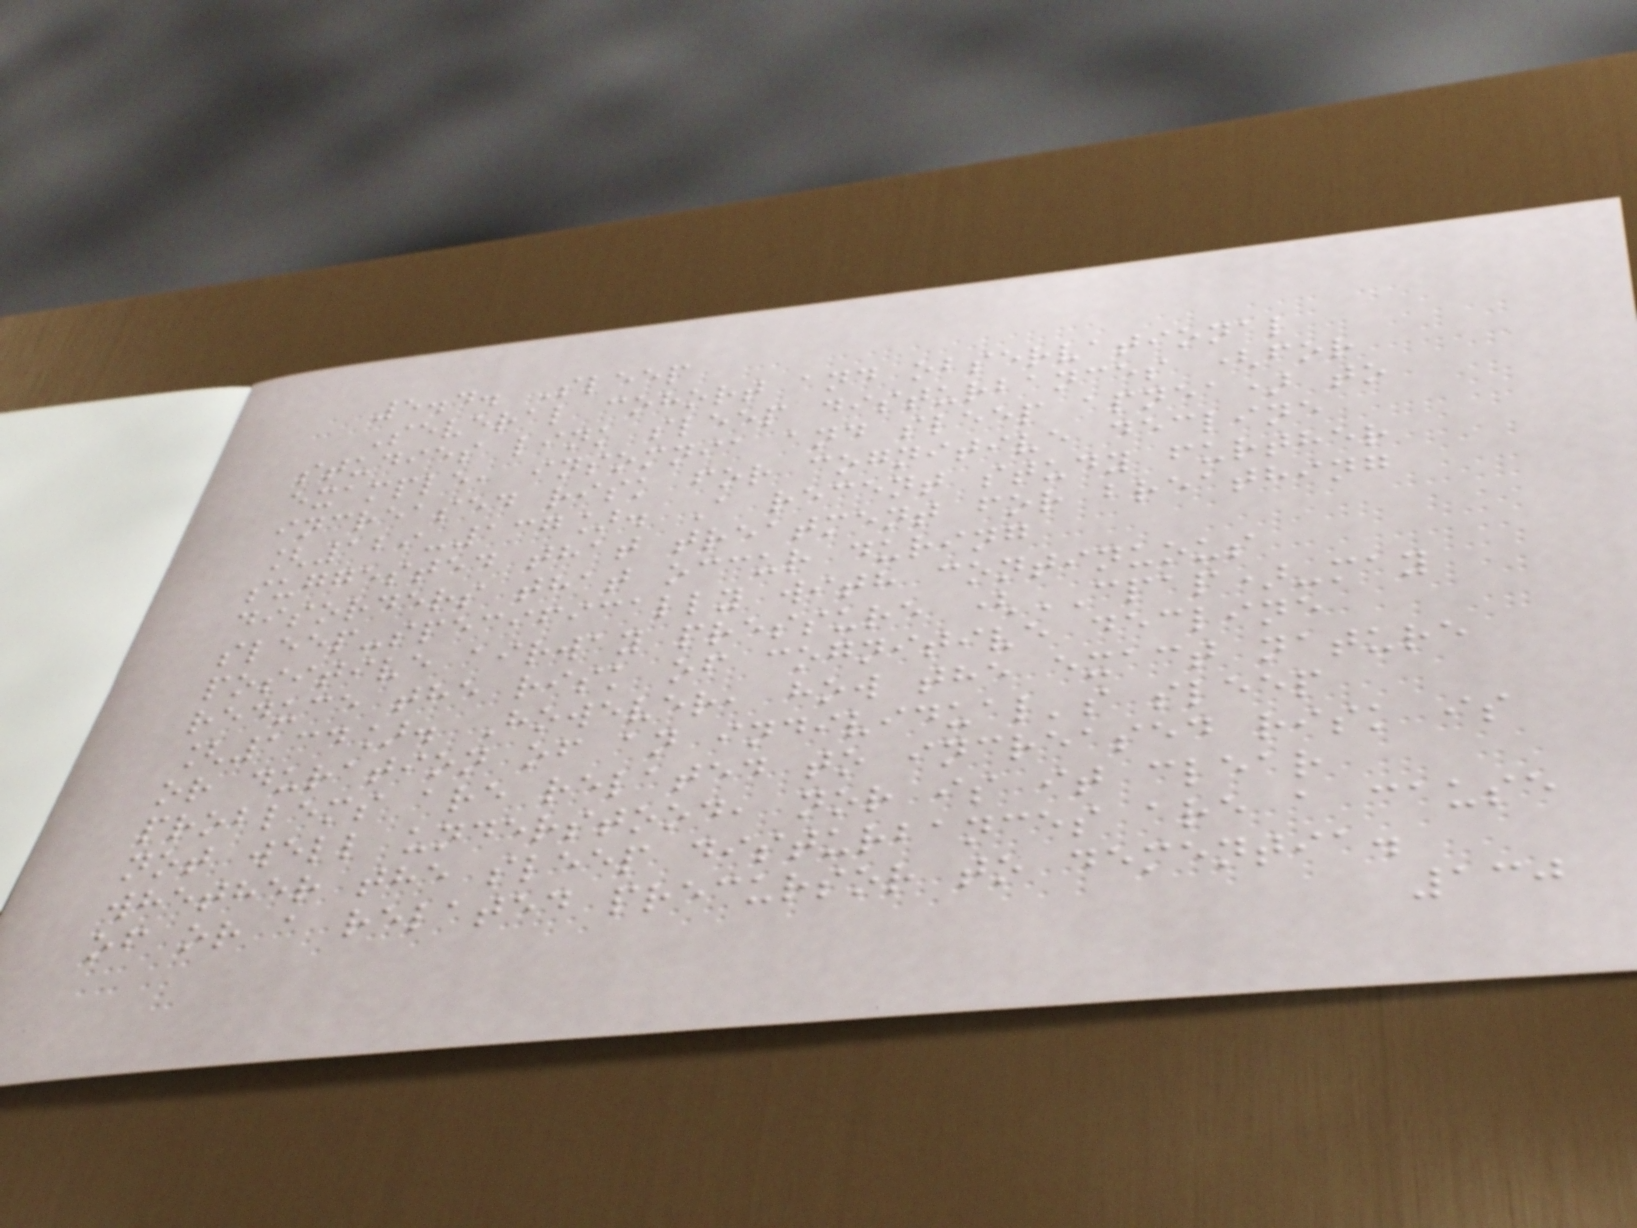5.4. Sleep
Several cohort and observational
studies link sleep disturbances (for
example, insomnia and sleep apnea) to
increased risk for cognitive decline
[129-137]. A recent study further
suggested that treatment for breathing
disorders that occur during
sleep-specifically with continuous
positive airway pressure (CPAP)-may
reduce the risk of cognitive decline
[134]. However, how the exact nature
or duration of an individual's sleep
problems are related to increased risk is
not well understood, nor is it clear
whether the sleep disturbances are a cause
of or a related precursor to dementia.
130
